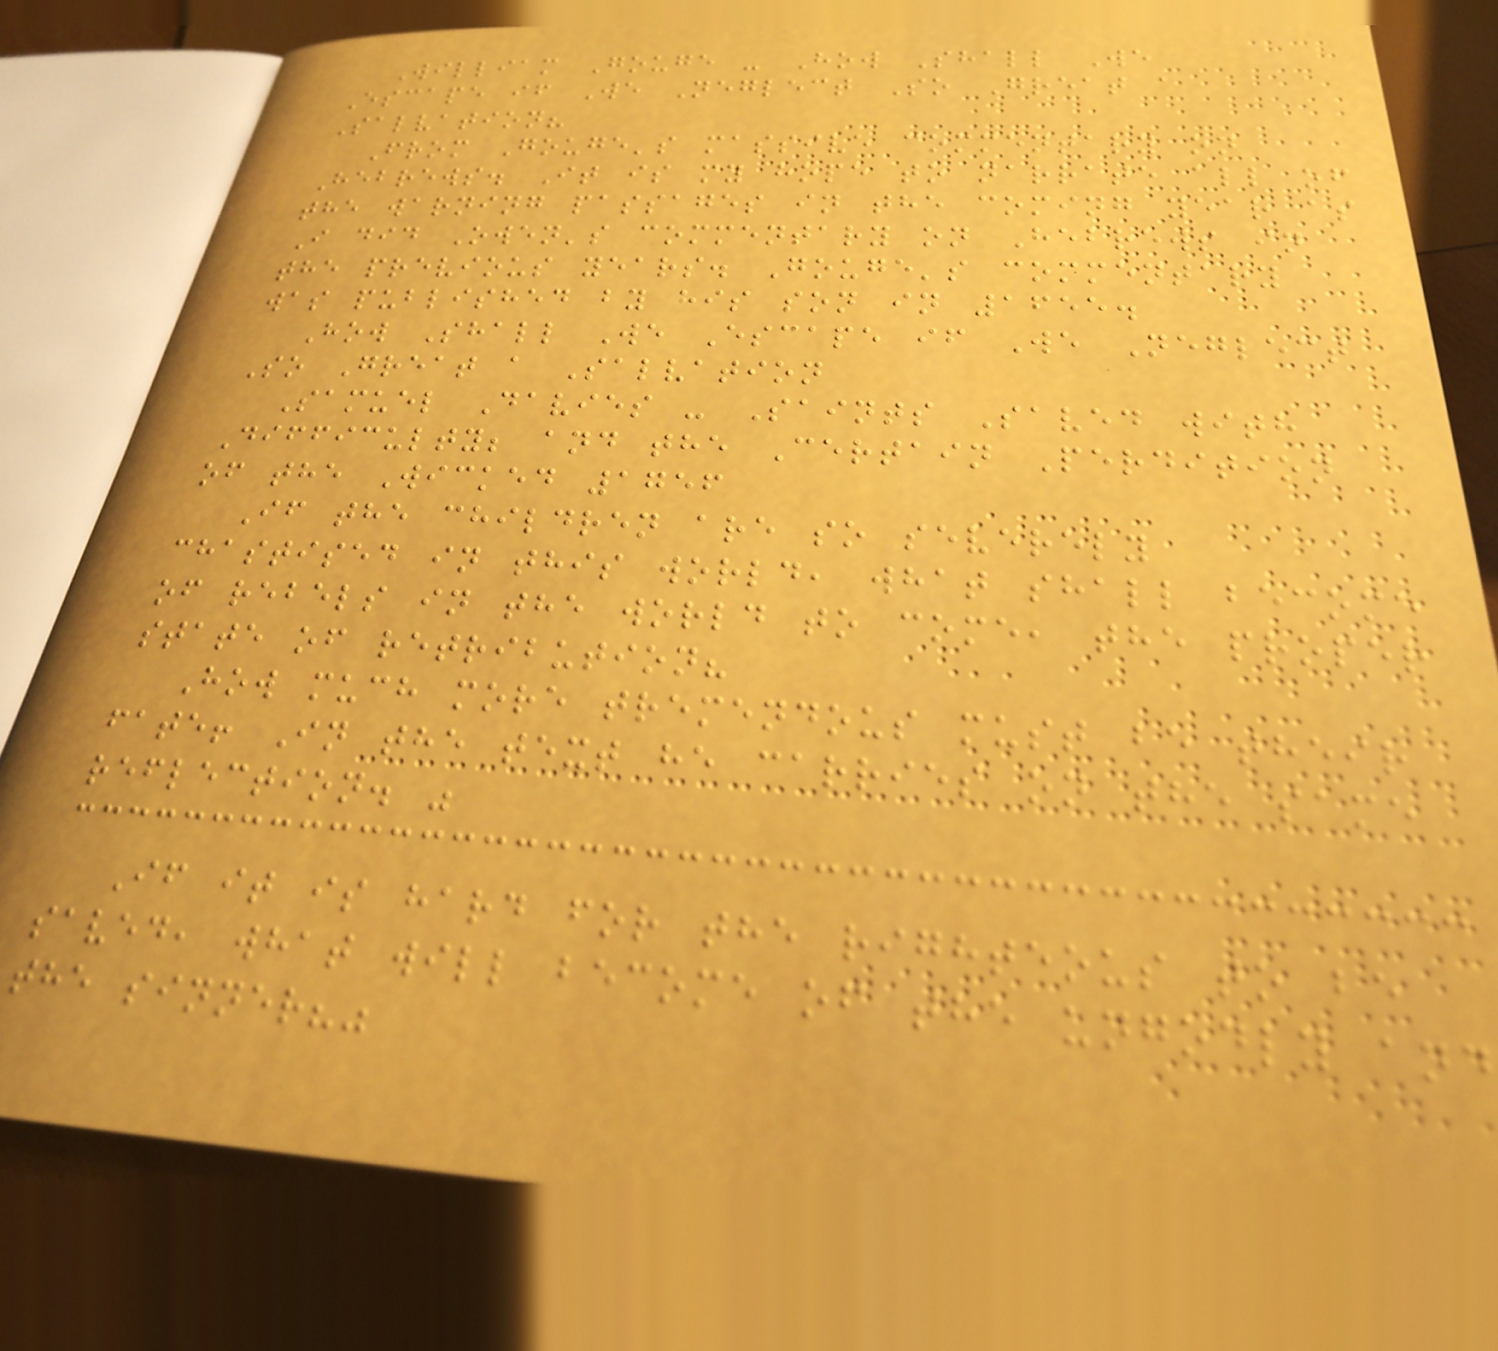William Gouge - How Shall We
Escape if We Neglect So Great a
Salvation?
From Gouge's massive commentary on
Hebrews. It is my hope to narrate all of
the warning passages in the coming year as
I did Owen's commentary on Hebrews in
the previous years. Gouge's commentary
was published by his son in 1655.
How Shall We Escape if We Neglect
So Great a Salvation
Samuel Davies - Saints Saved with
Difficulty; and the Certain Perdition
of the Wicked 1756
If the children are so severely
chastised in this world, what shall become
of rebels in the world to come, the proper
state of retribution?
How much more tremendous must be their
fate! In the text he carries on the same
reflection. "
If it is hard for the righteous to be
saved, what will become of the ungodly and
the sinner?"
